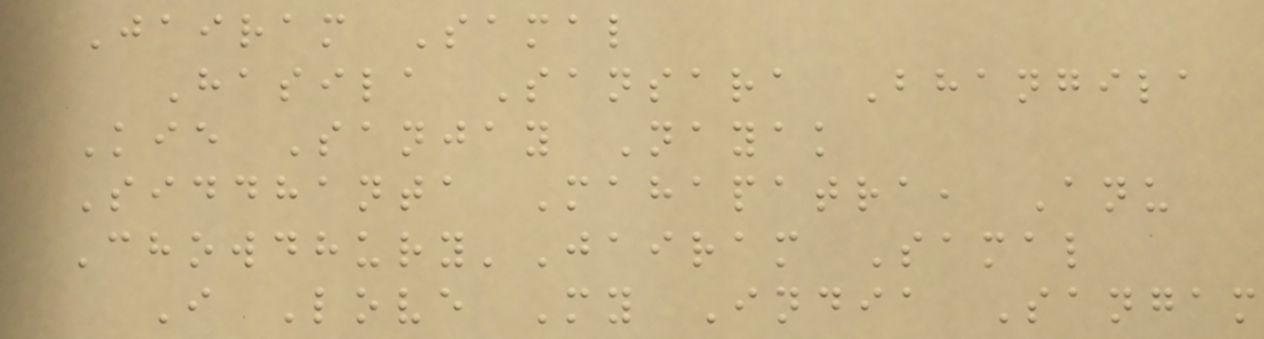Jairam Samal
Hasila Sansara Bhangila
Kie Sanjay Nayak
Siddhanta Mahapatra, Anu
Chowdhury'Jairam Samal
I Love My India Sangam
